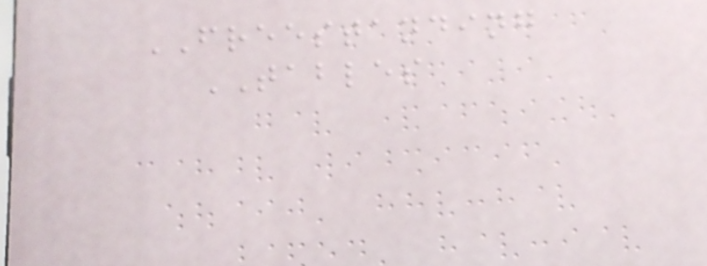FREESTANDING
TABLES
